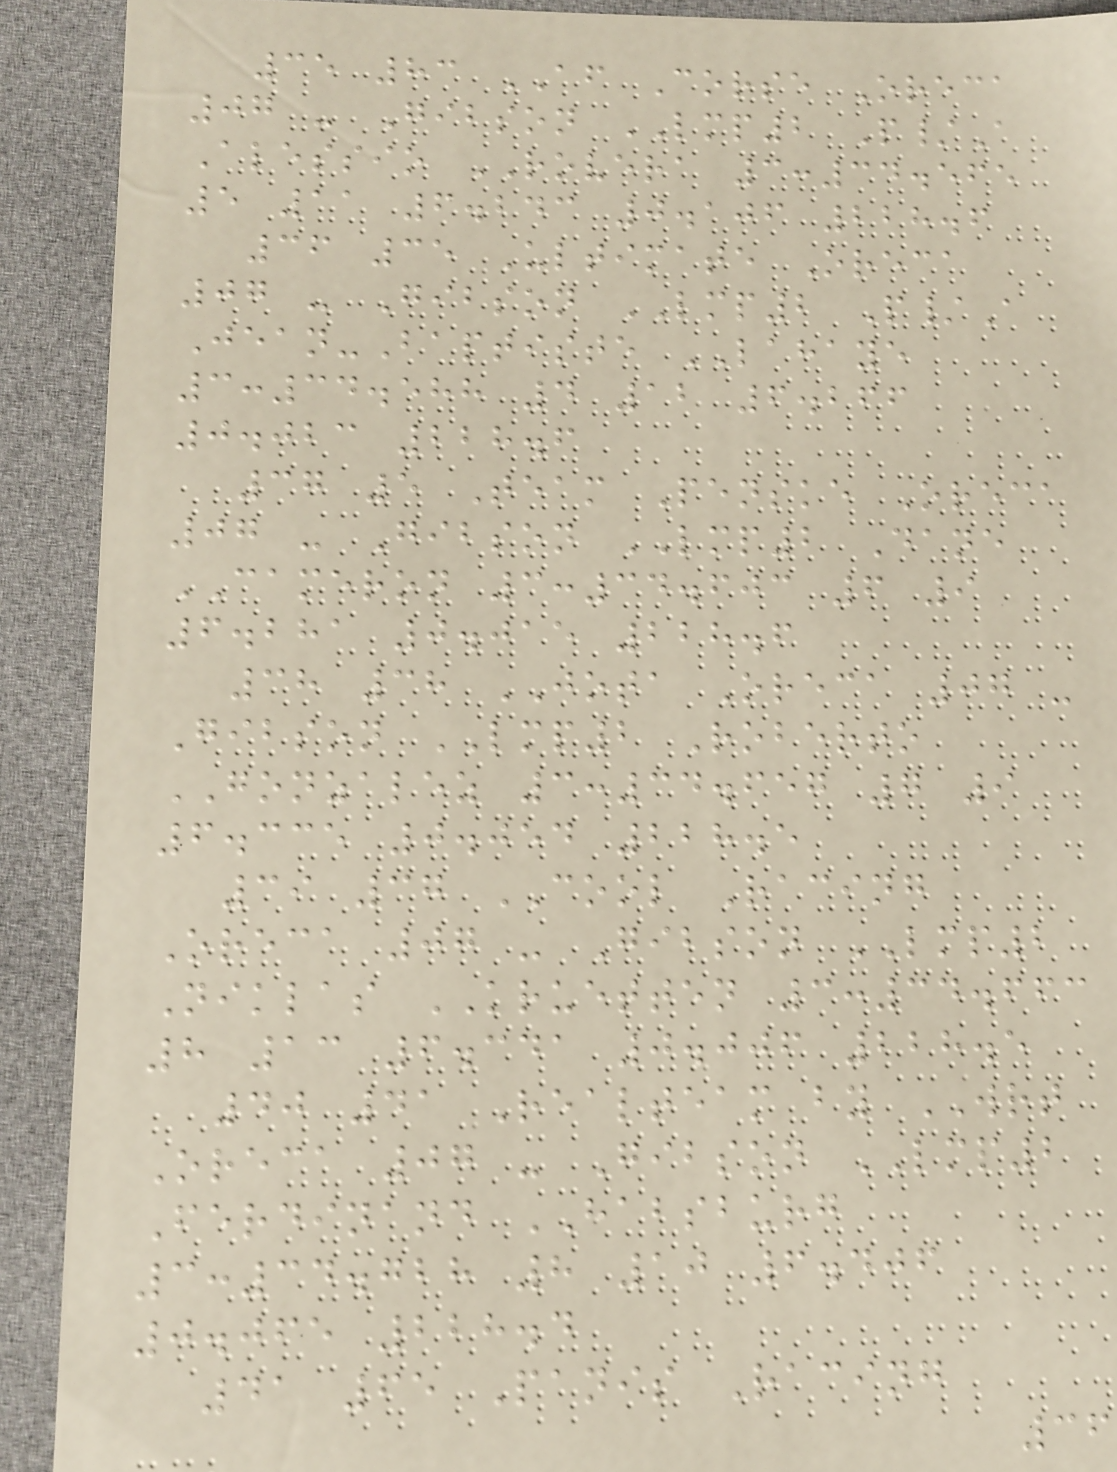35 83 AF Corse Oreca
07 - Gibson LMP2 P/A
Alessio ROVERA 3:34.565
5 11 6.243 0.106 228.6
36 35 Ultimate Oreca
07 - Gibson LMP2 P/A
Jean-Baptiste LAHAYE
3:34.588 4 12 6.266
0.023 228.6
37 5 Team Penske Oreca
07 - Gibson LMP2 Dane
CAMERON 3:34.603 6 9
6.281 0.015 228.6
38 38 JOTA Oreca 07 -
Gibson LMP2 Roberto
GONZALEZ 3:34.657 7 9
6.335 0.054 228.5
39 37 COOL Racing
Oreca 07 - Gibson LMP2
Niklas KRUETTEN 3:34.663
8 13 6.341 0.006 228.5
40 41 Realteam by WRT
Oreca 07 - Gibson LMP2
Ferdinand HABSBURG
3:34.728 8 10 6.406
0.065 228.4
41 65 Panis Racing
36
